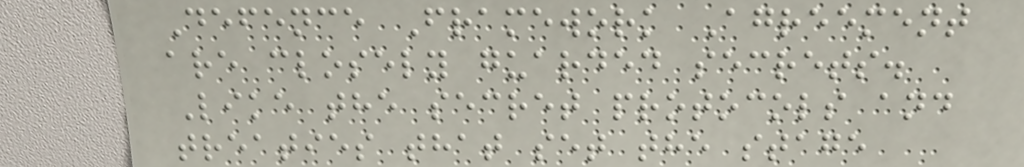Defence Framework Agreement
are closely guarded secrets.
Like the secret protocols and
treaties that set the stage
